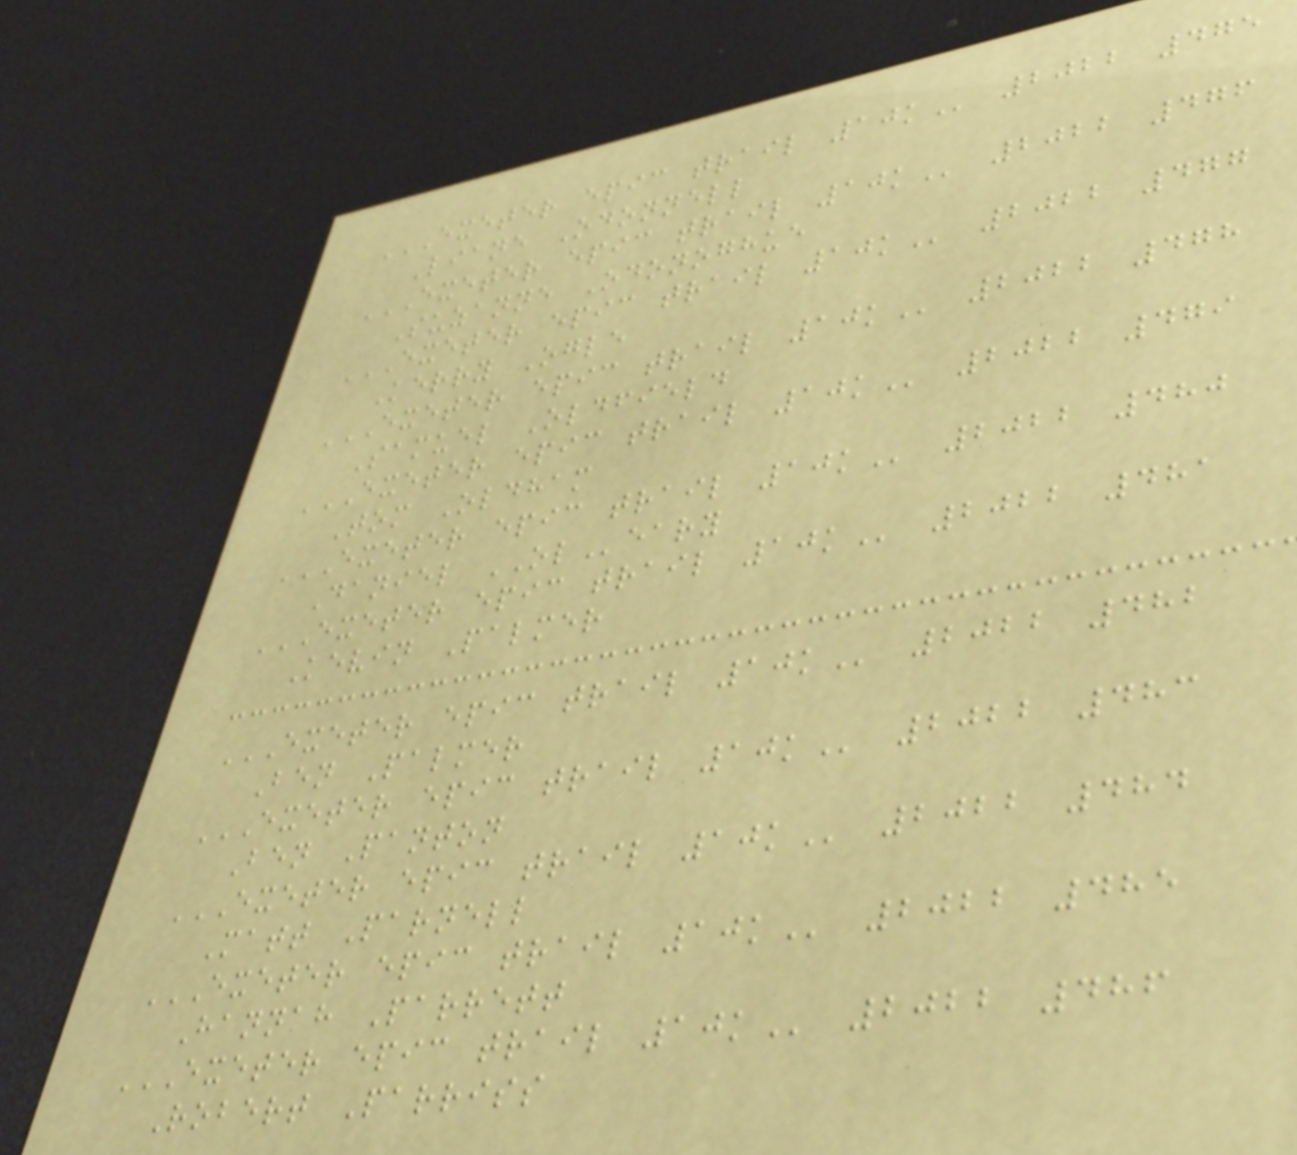EXETER EPIC TRAIL 10K 2022 475
Liane Odonnell
EXETER EPIC TRAIL 10K 2022 476
Suzanne Odonoghue
EXETER EPIC TRAIL 10K 2022 477
Kerry Ogle
EXETER EPIC TRAIL 10K 2022 478
Samuel Oldfield
EXETER EPIC TRAIL 10K 2022 479
Tom Oldham
EXETER EPIC TRAIL 10K 2022 480
Daniel OLeary
EXETER EPIC TRAIL 10K 2022 481
Kevin Palmer
EXETER EPIC TRAIL 10K 2022 482
Ben Palmer
EXETER EPIC TRAIL 10K 2022 483
Ben Panton
EXETER EPIC TRAIL 10K 2022 484
Matt Parnell
EXETER EPIC TRAIL 10K 2022 485
Hannah Parrett
EXETER EPIC TRAIL 10K 2022 486
Robert Parriss
